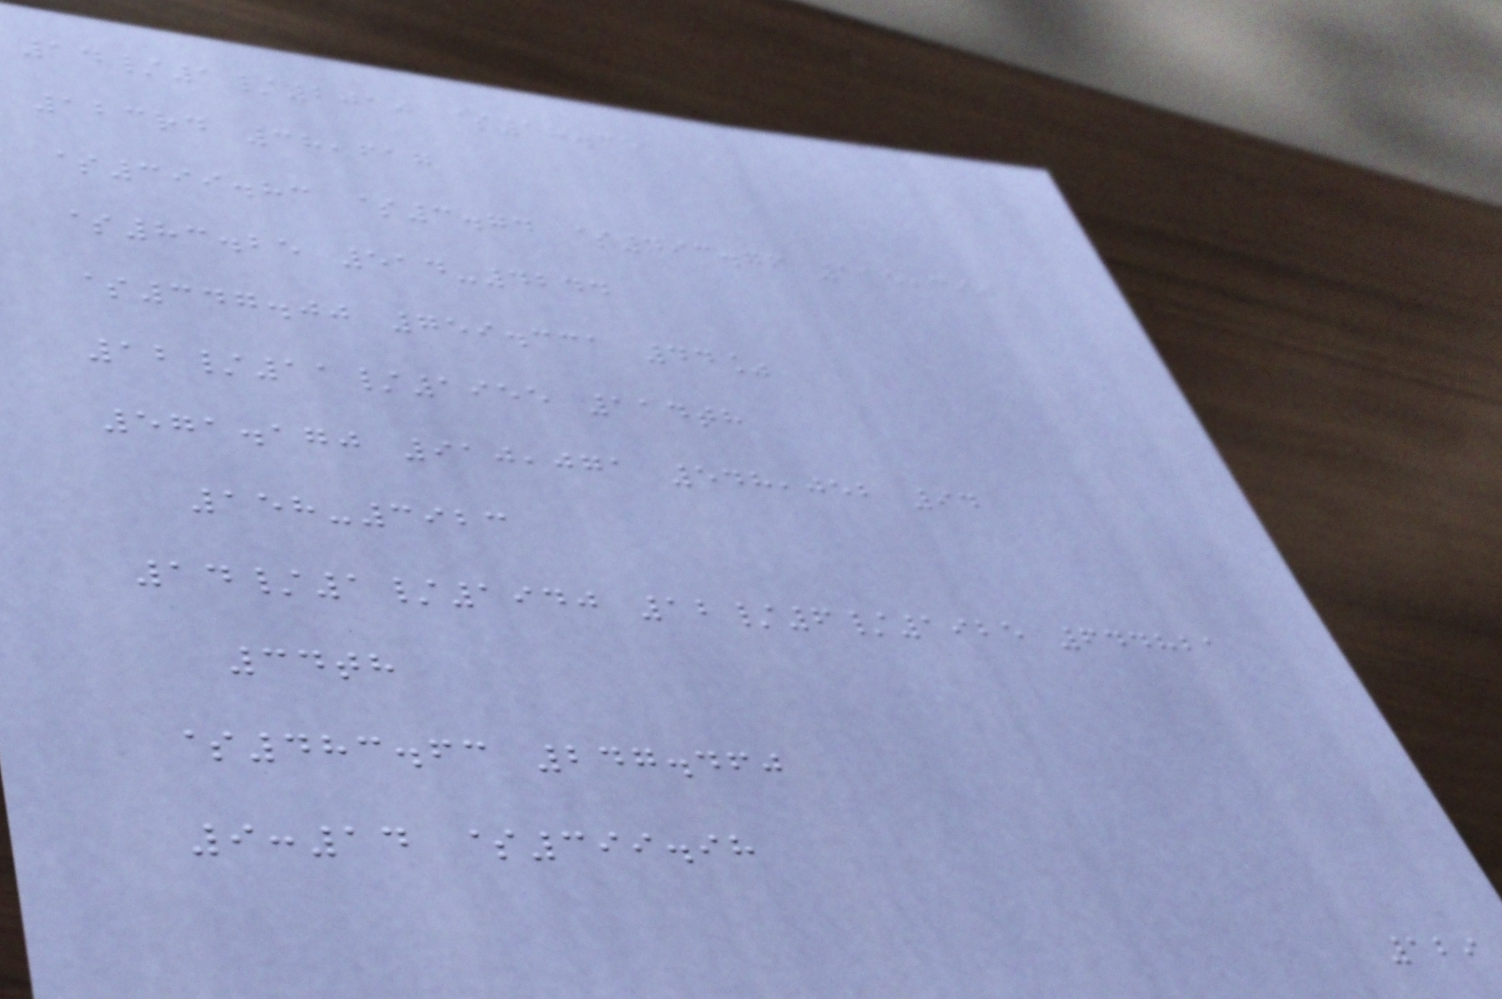14/1/2010 $18.35
123rd 38,617
$399.83 $3.74 $493.76 115,390
$83.25 514-4244
$347.00 759.331 44%
12/11/1955 114th
571.170 910,071 548,052 94
158-3923
14/1/1940 12/6/1925 644821
34th
$483.63 247.460
9:14 $399.98
129
